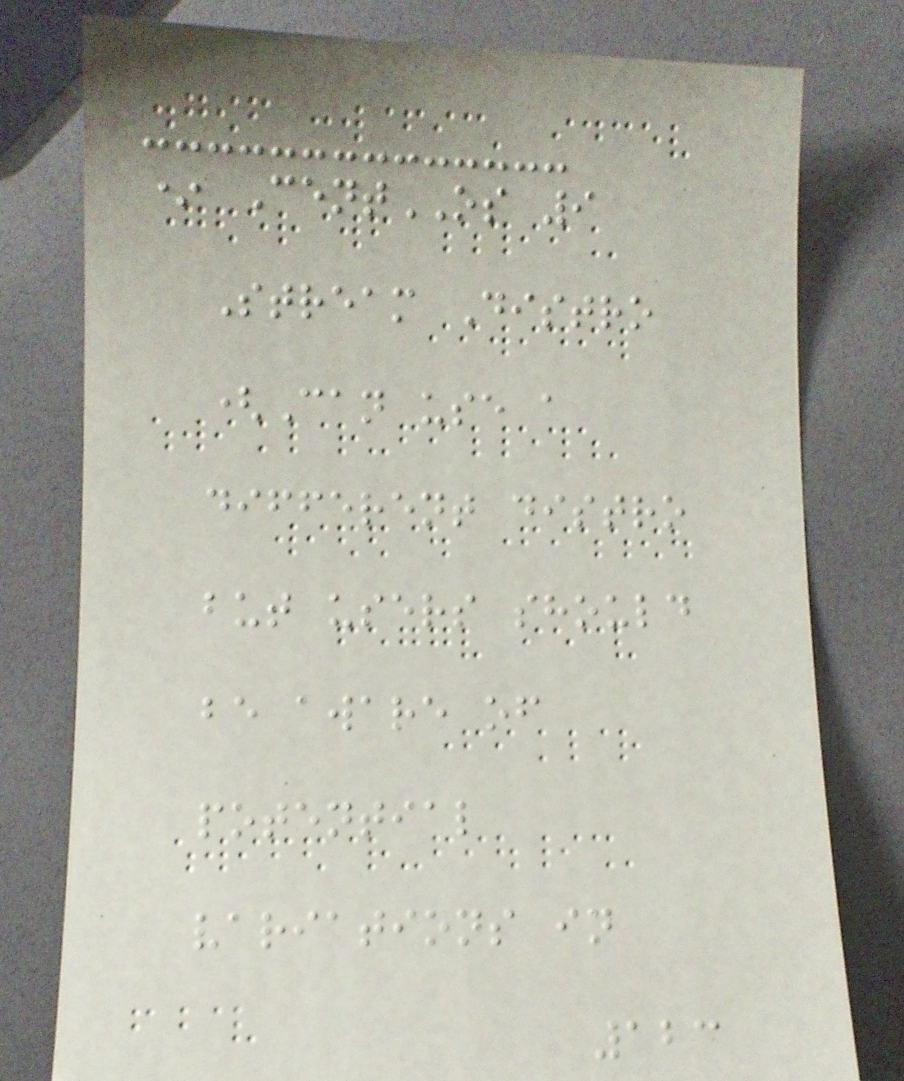* CentOS 9
Stream Distro
(Can use a
different distro
but users should
be aware of
potential
variations in
123
